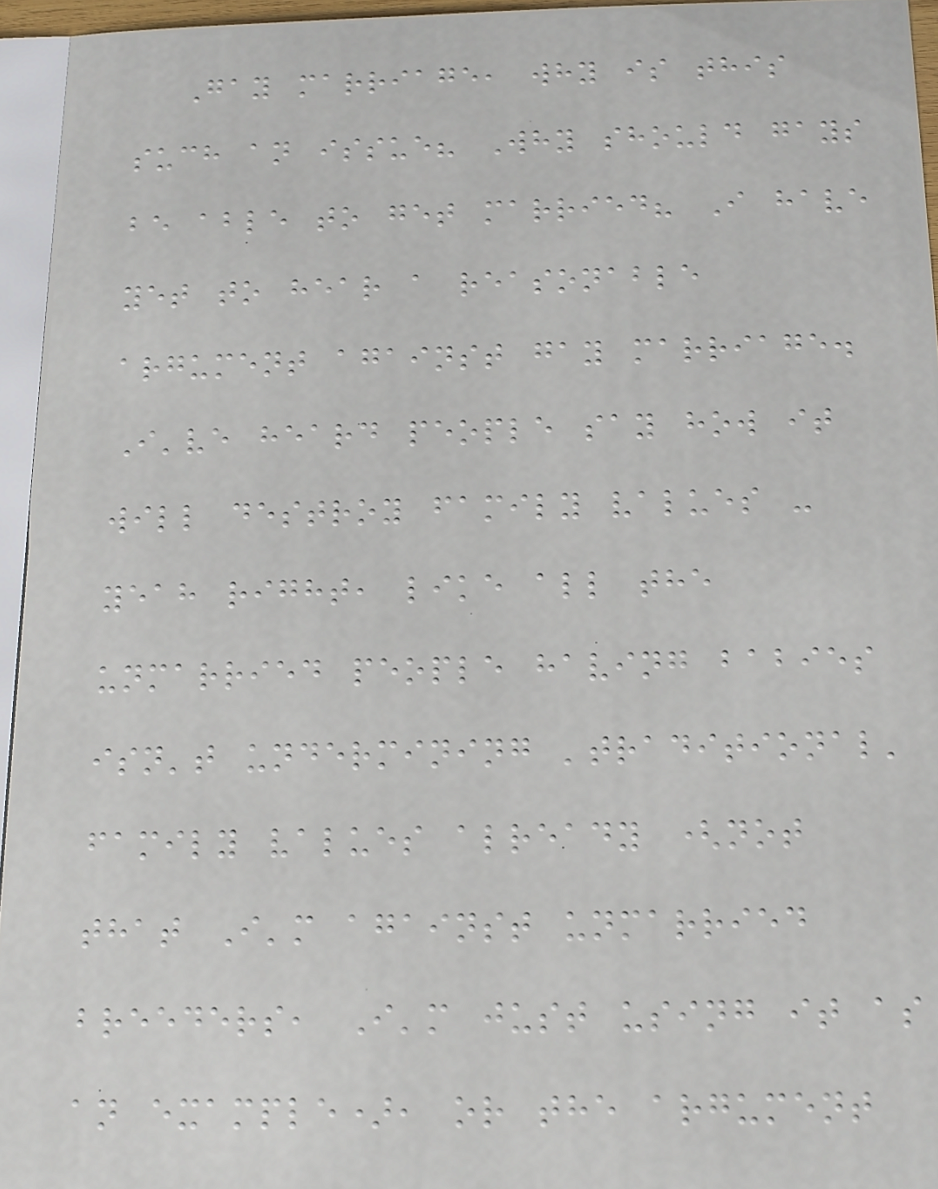Gay marriage, why is this
such an issue? Why should gays
be able to get married? I have
yet to hear a reasonable
argument against gay marriage.
I've heard people say how it
will destroy family values -
yeah right, like all the
unmarried people having babies
isn't undermining 'traditional'
family values already (not
that I'm against unmarried
breeders, I'm just using it as
an example), or the argument
